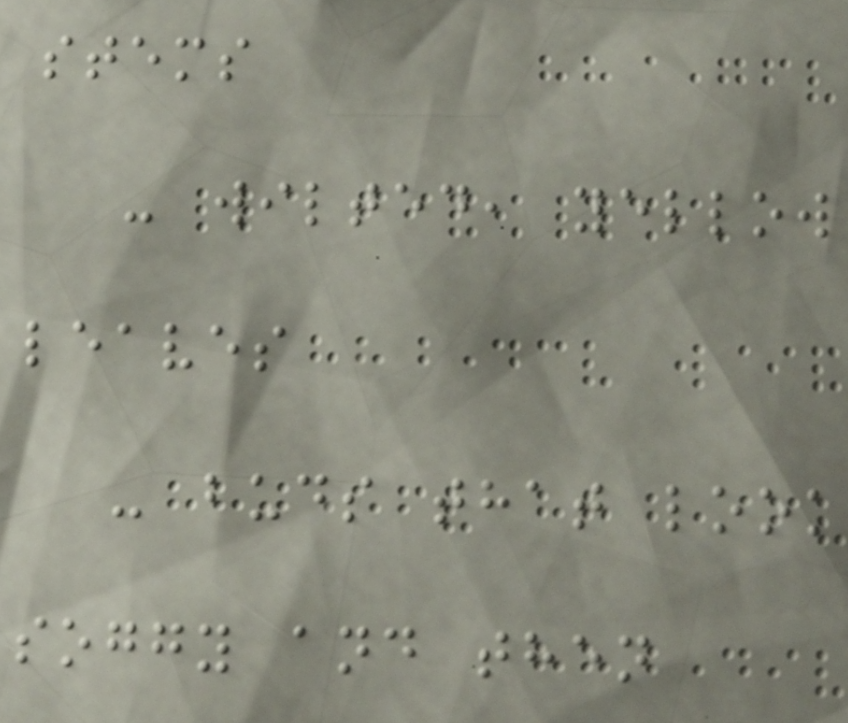stems
- wilted, yellow
leaves
- buds that look
soggy and then
